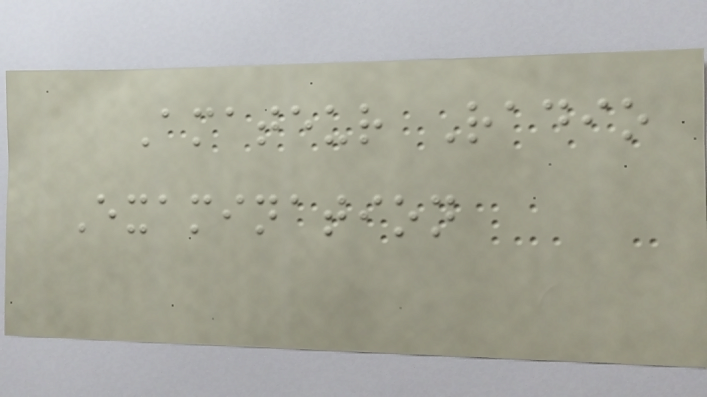Amateur Radio
Examination
